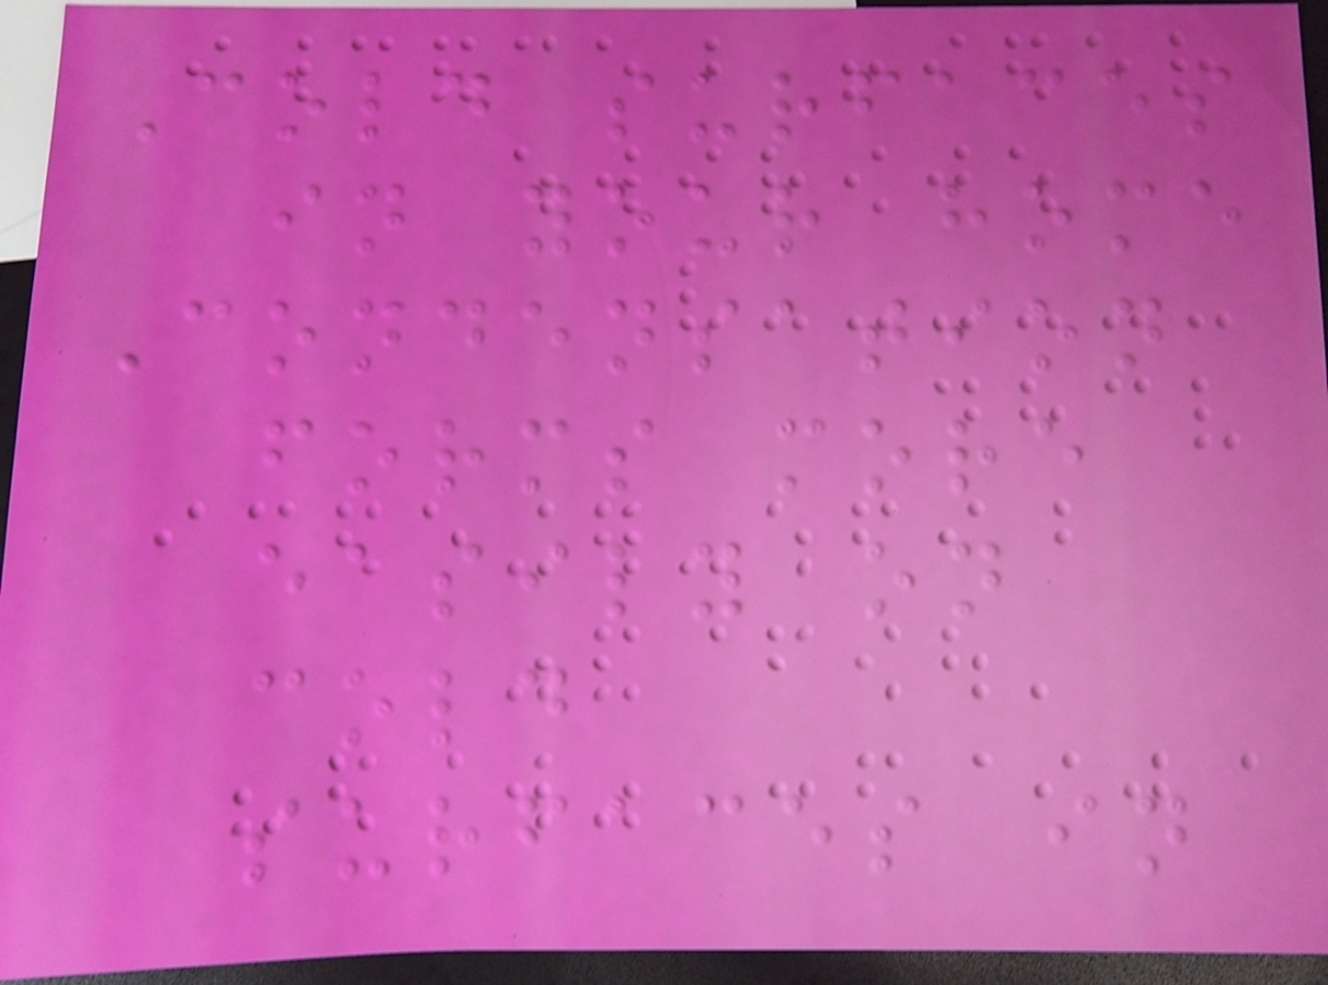Cold surfaces
in your home
Condensation
forms more
easily on
cold
surfaces in
